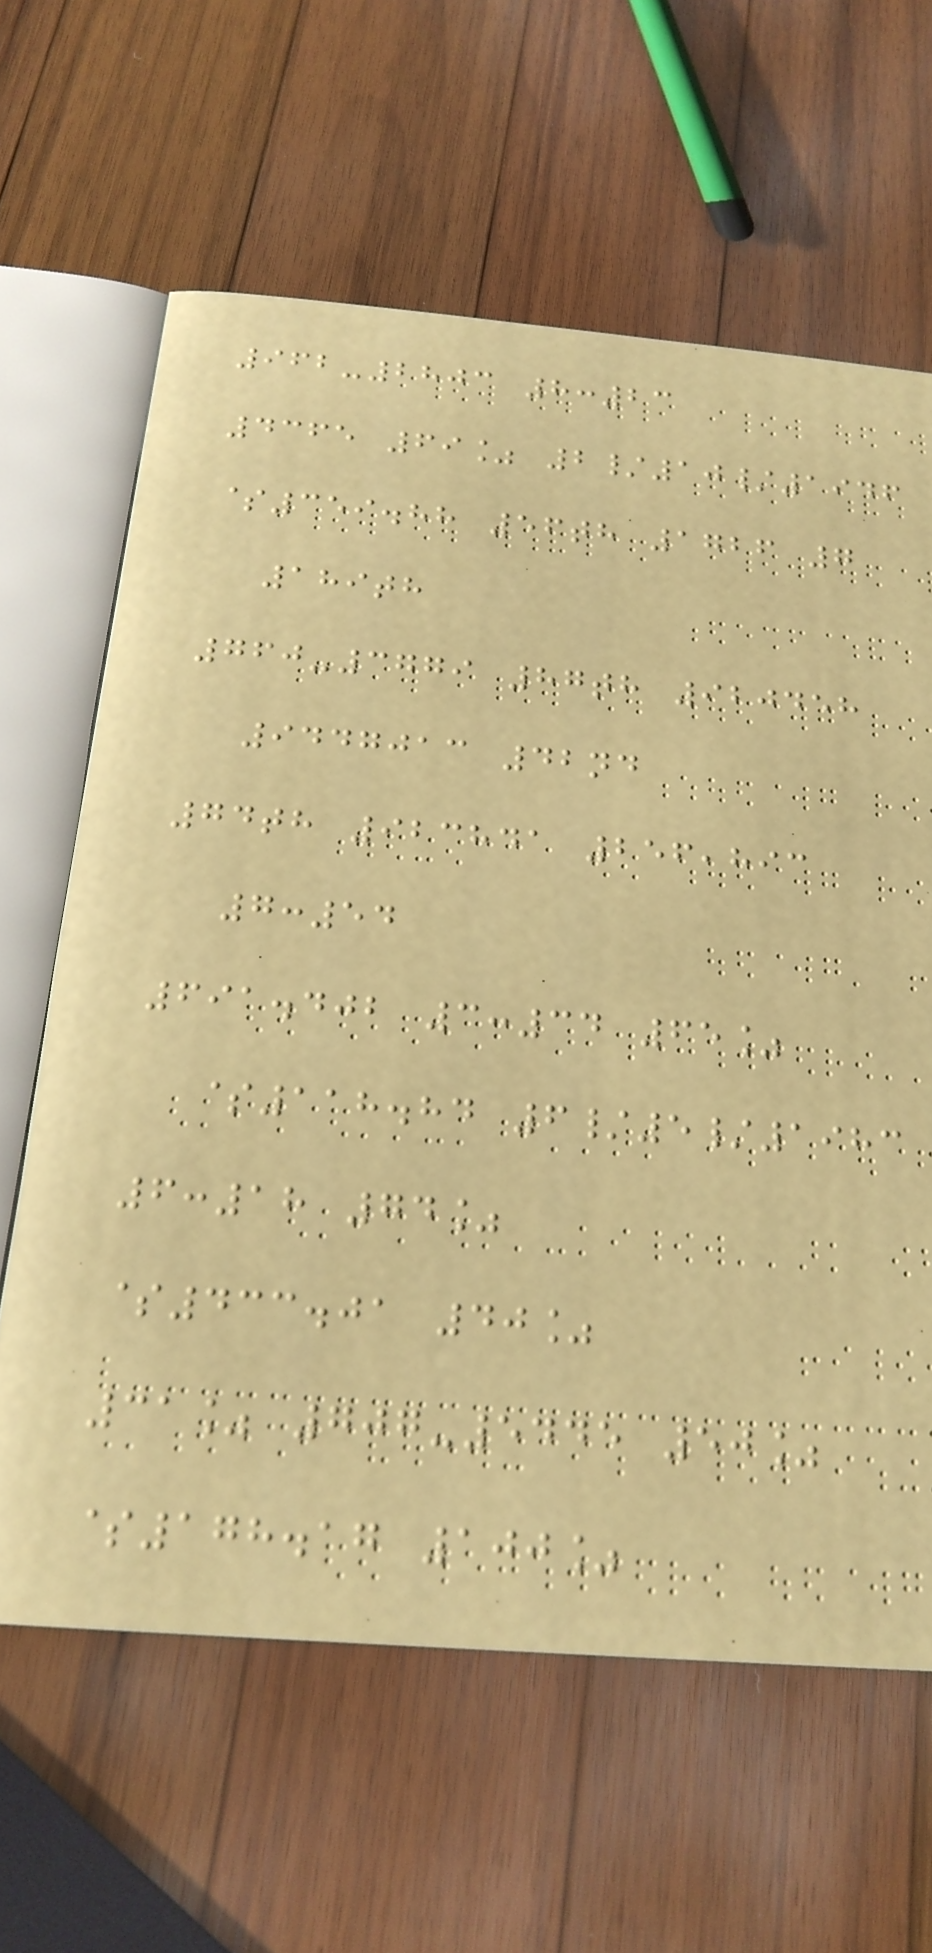962-2803 8:23
4365 69% 2/10/1946
$359.88 56th 1726 7
189th
760-3779 87th 920458
9447013 42nd
74th 923841 256,893
7:54
691.402 3:34 65%
$118.84 6/5/1983
6:18 74%
$433.01 40%
31% 707-5445 50%
$178.17 100%
